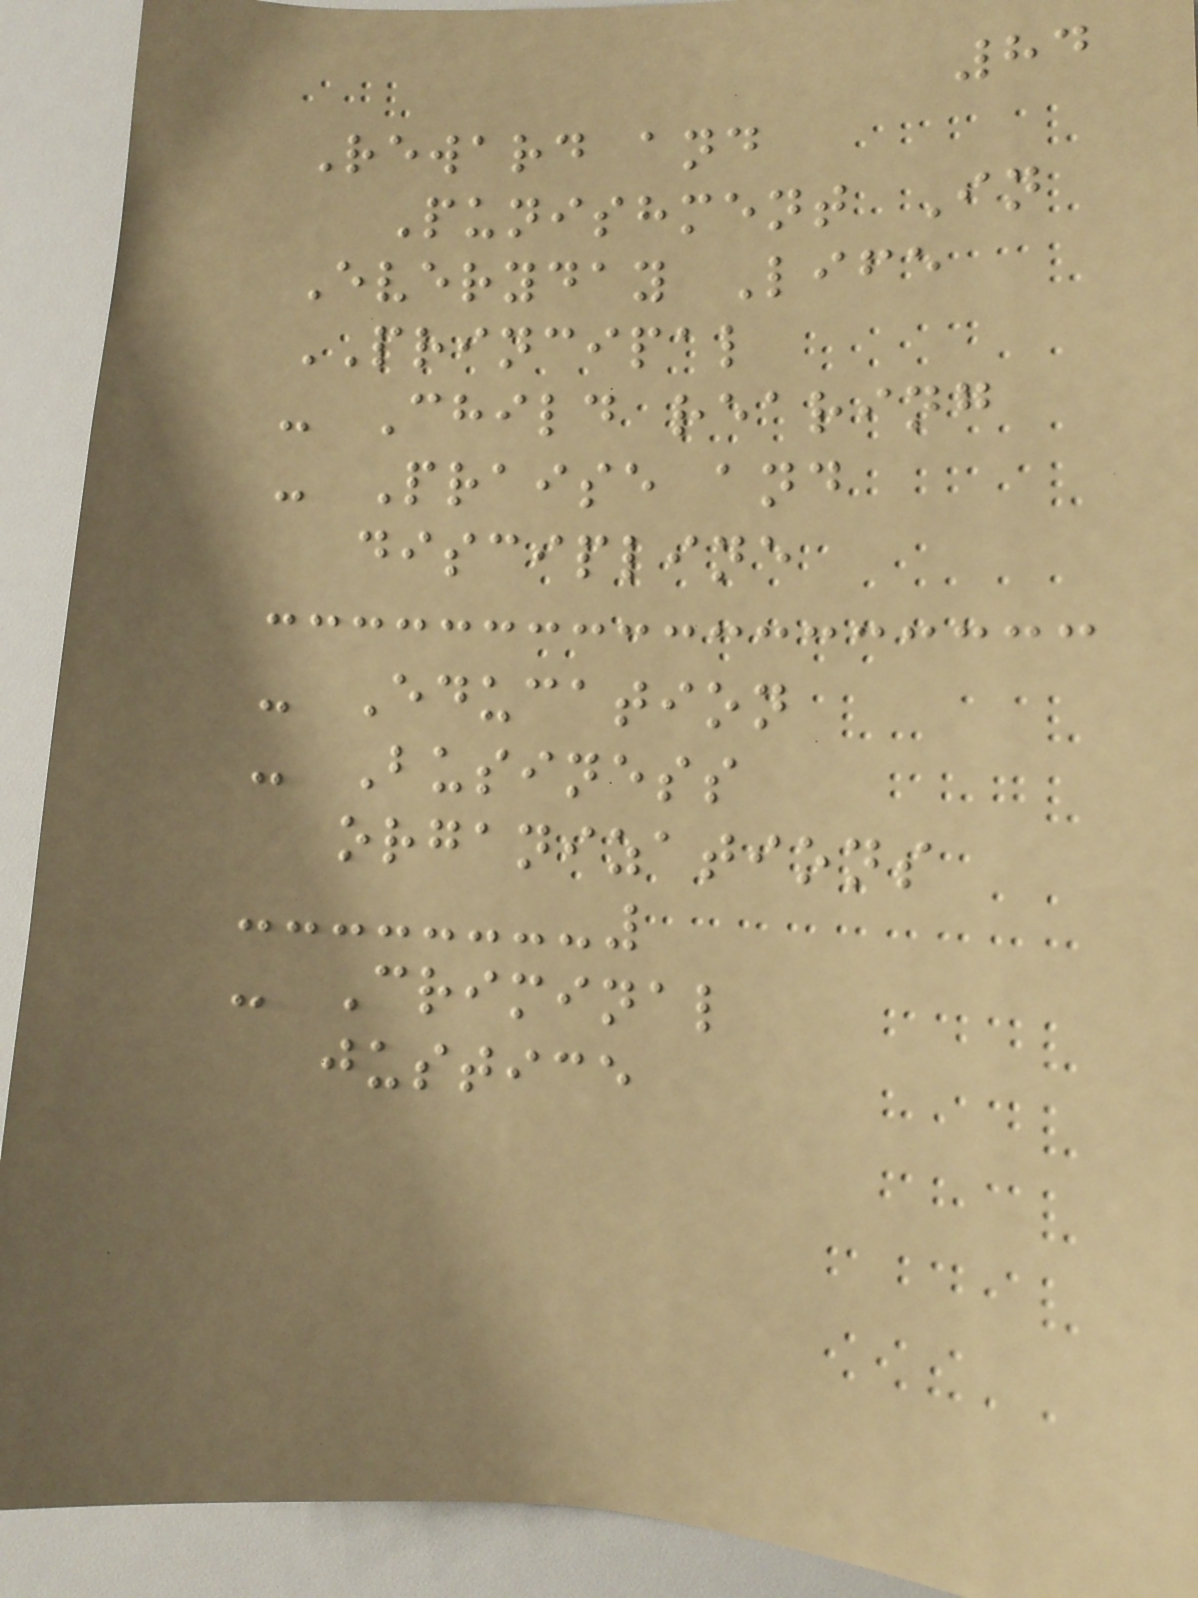84
Reward and
Punishment In
Everyday Life
PRINCIPAL
- Child rearing
- Praise and
discipline
- Education
- Business
organizations
- Criminal
justice
